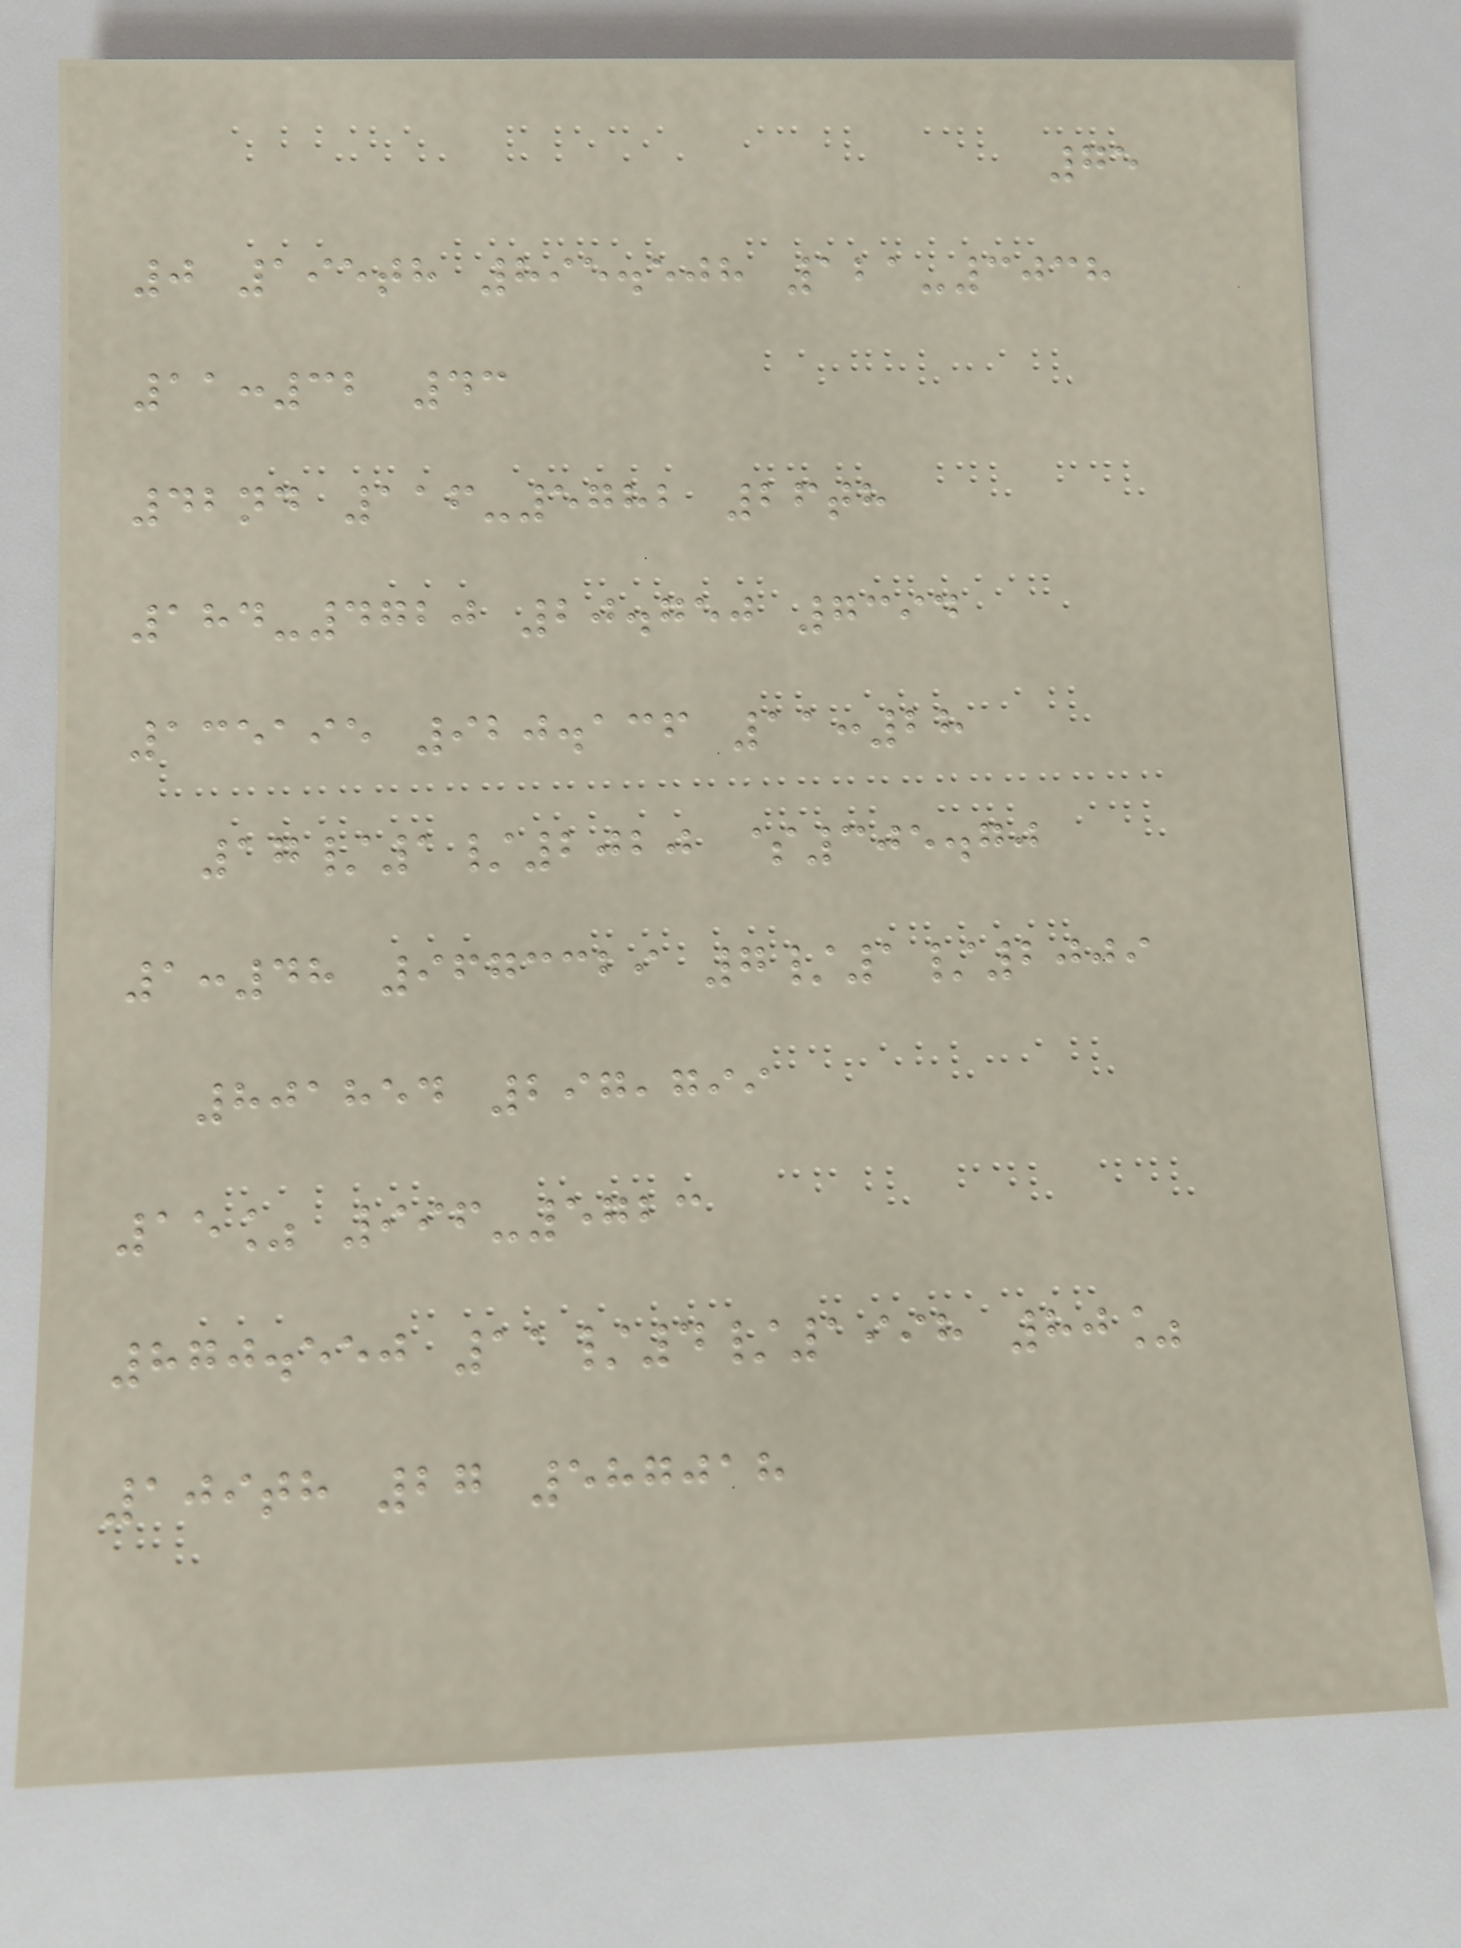75
0 195th 895.508 121-3038
11:32 43
42nd 116-5782 26th
184-4720 20.750 7394
135195 920.136 11:28
17/1/2020 $305.70
1:48 9673329 7/1/2009
801854 297,799
15% 996-5723
870.550 11/4/1998 80%
109th 27 587018
